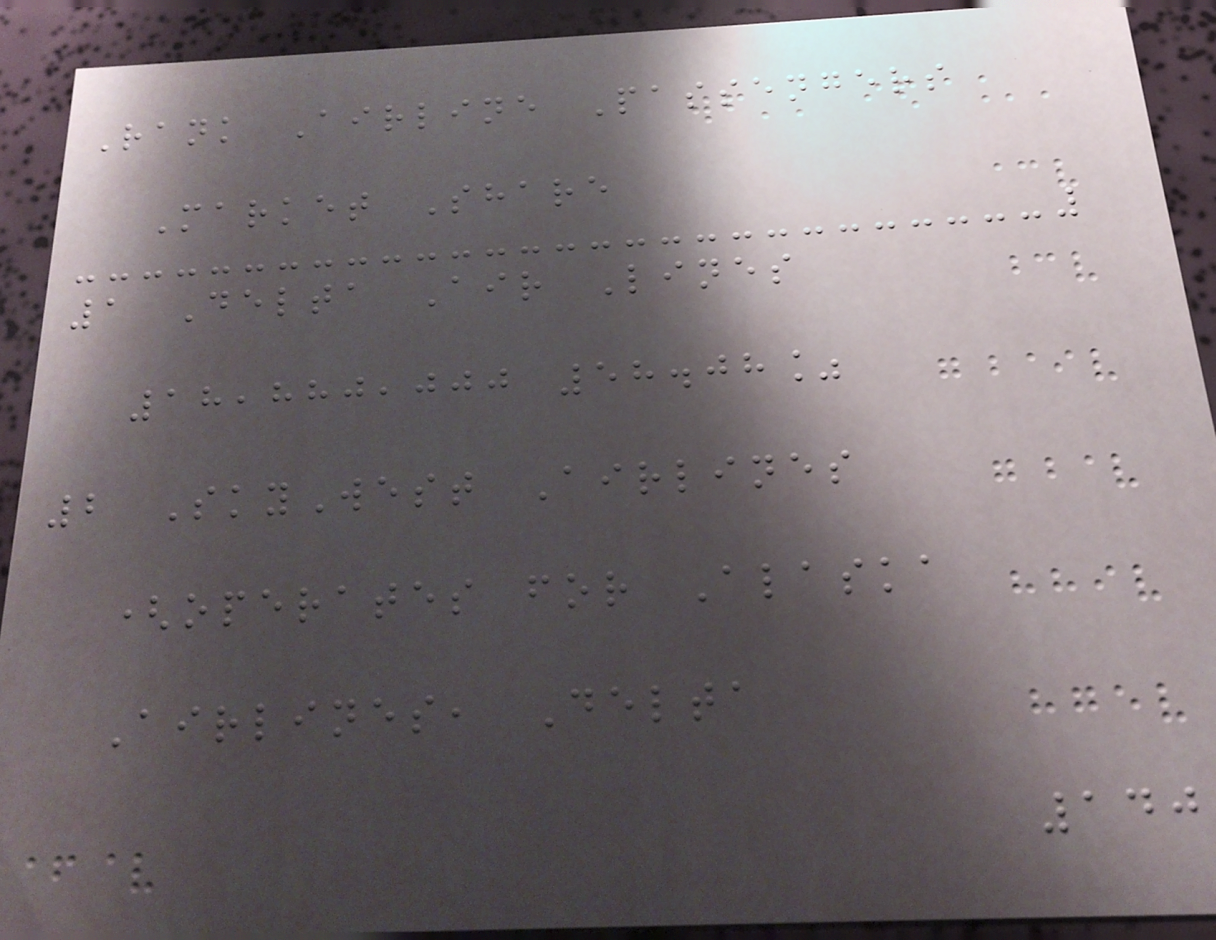Rank Airline Passengers
Market Share
1 Delta Air Lines
18,880,000 58.08%
2 SkyWest Airlines
(operates for Alaska
Airlines, Delta
140
